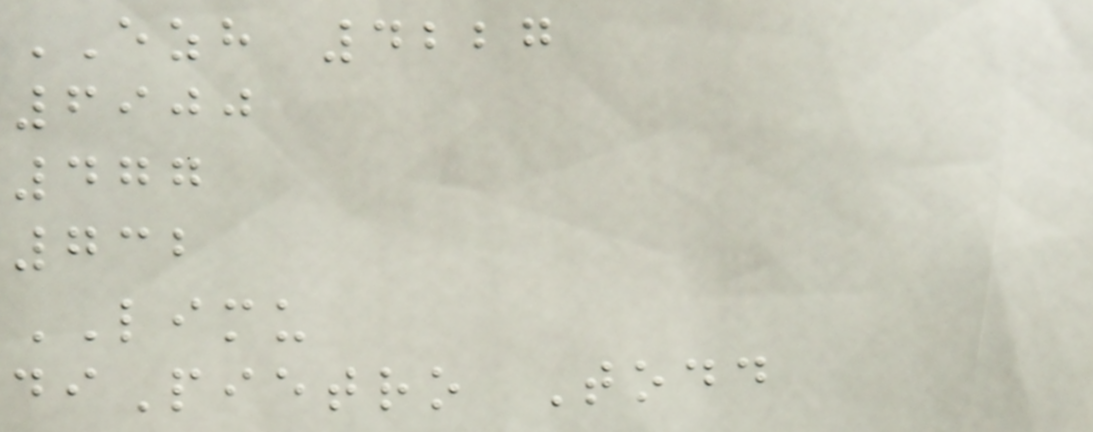EZH 4227
6900
477
732
LIMU
diPietro Todd
